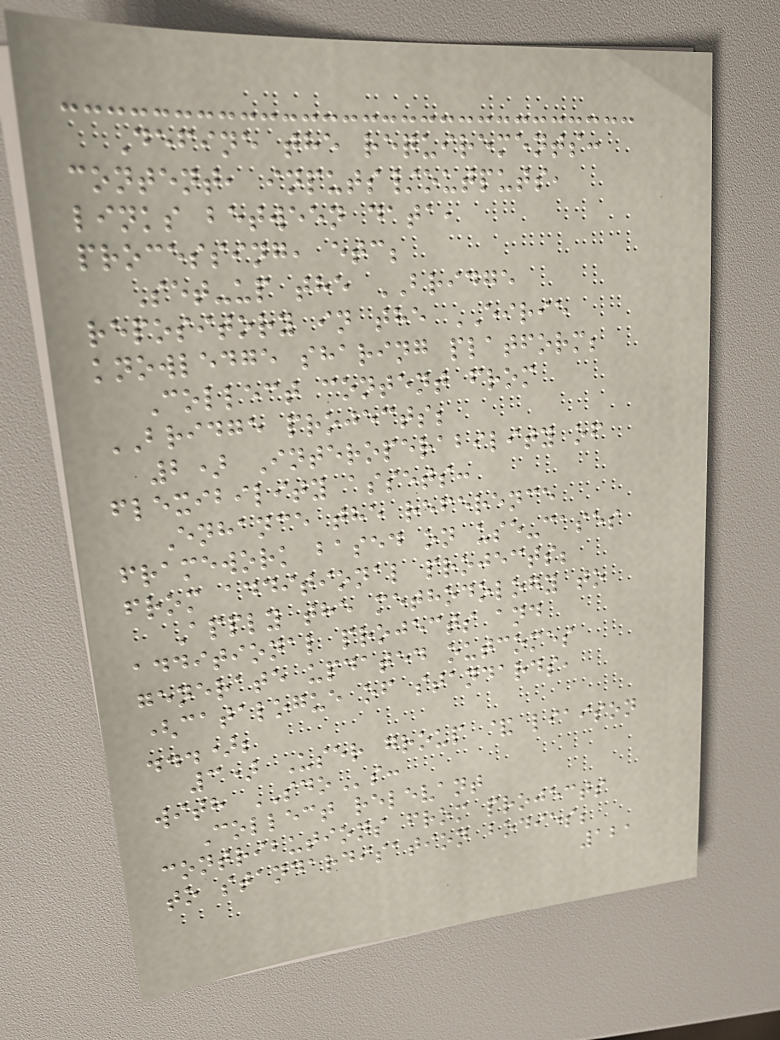Define the requirements:
content, inputs/outputs,
links between data,
processing, etc;
Set-up the BRIDGE
repository in the EIRIE
knowledge sharing platform;
Collect content from
BRIDGE projects;
2) Interoperability of
flexibility assets:
Enhance the reference
framework based on use-cases
from additional projects;
Apply the methodology to
additional projects and
generate updated outcomes
(catalogue of standards,
...);
3) User group & liaison
with SDOs:
Collect relevant
contributions from projects
to standardisation bodies;
121
